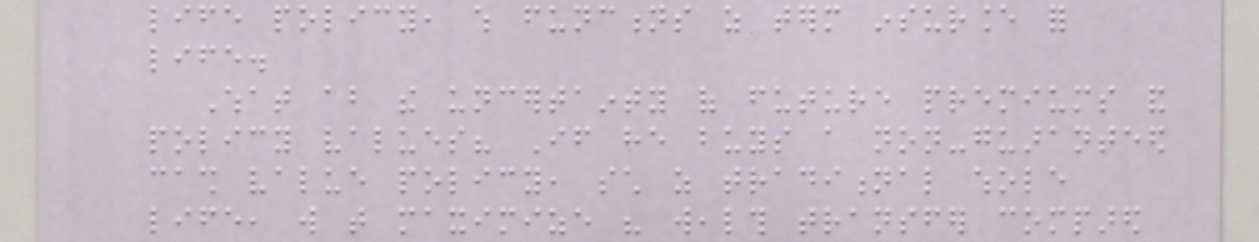life policy, which functions as term insurance for
life.
What about the uncertainty of future premiums and
policy values? If he buys a non-guaranteed
cash value policy, such as traditional whole
life, will that maximize his wealth transfer compared
